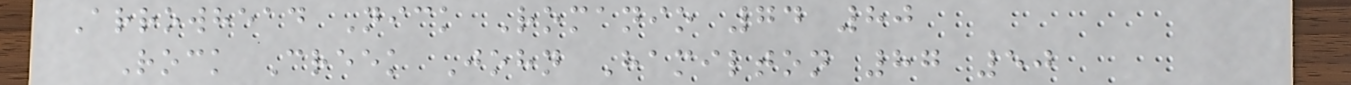Arrowhead Nick Romanio 74 80
Rock Creek John Hamilton 87 50
